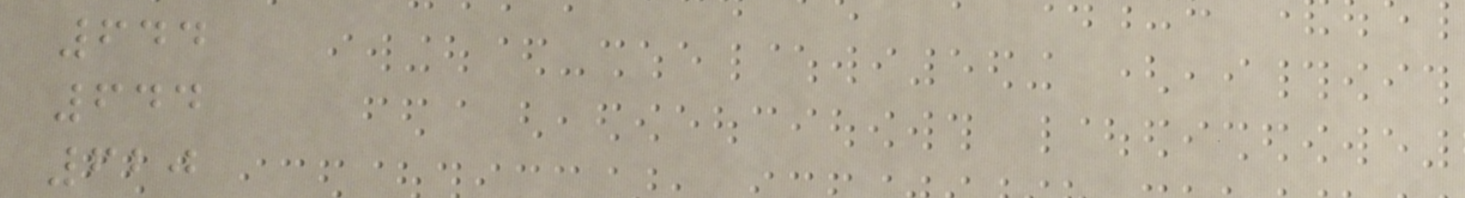644
644
620
